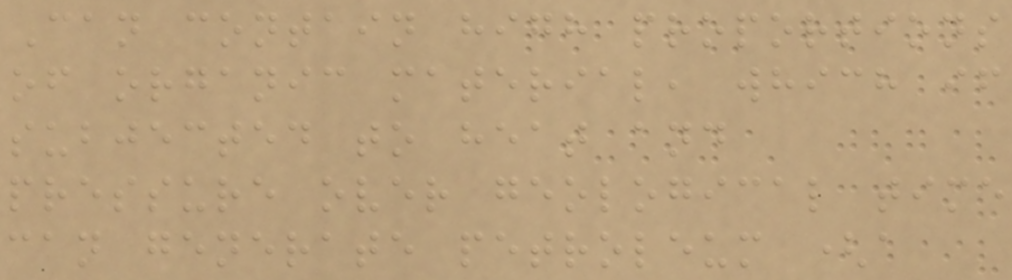Can contain high proportions
of organic material, which if
subjected to heat and
pressure over geological time
can generate petroleum (a
